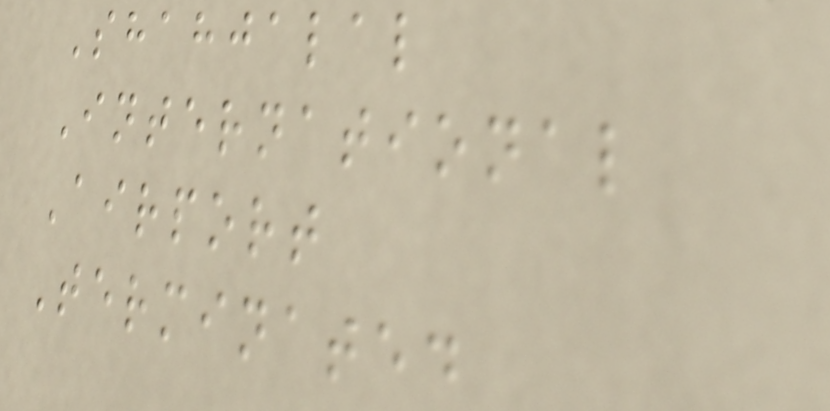Shahjalal
International
Airport
Terminated
